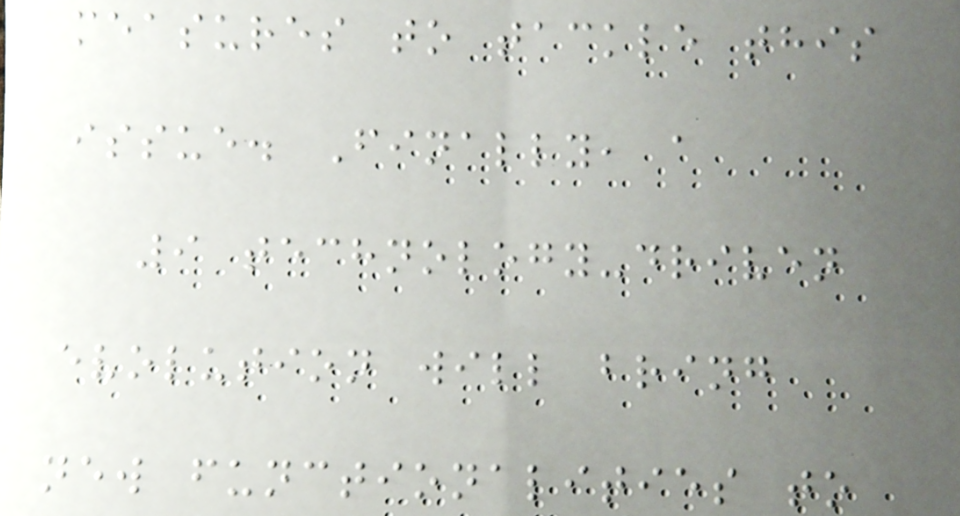measures to tackle this
issue. Finally, a
9 technology-driven
evolution will bring
new functionalities to
